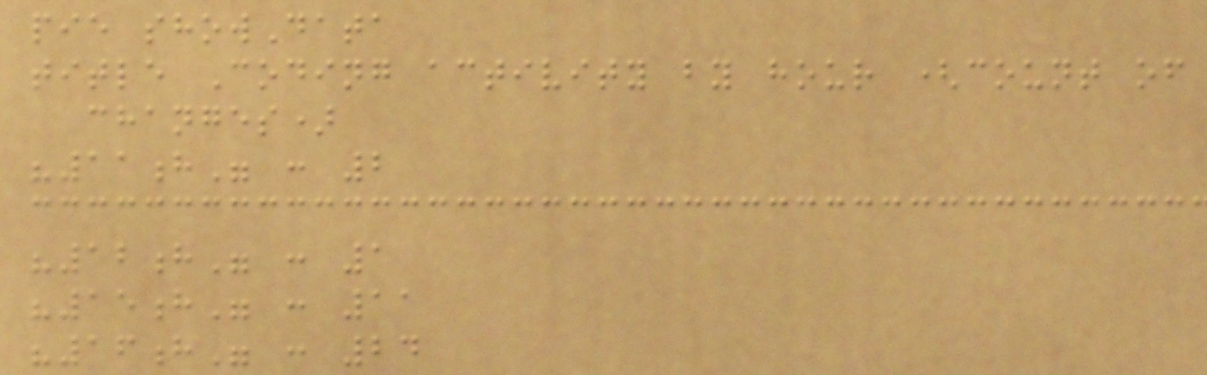pie showData
title Coding activity by hour (count of
changes)
"11h" : 2
"12h" : 1
"15h" : 11
"16h" : 24
